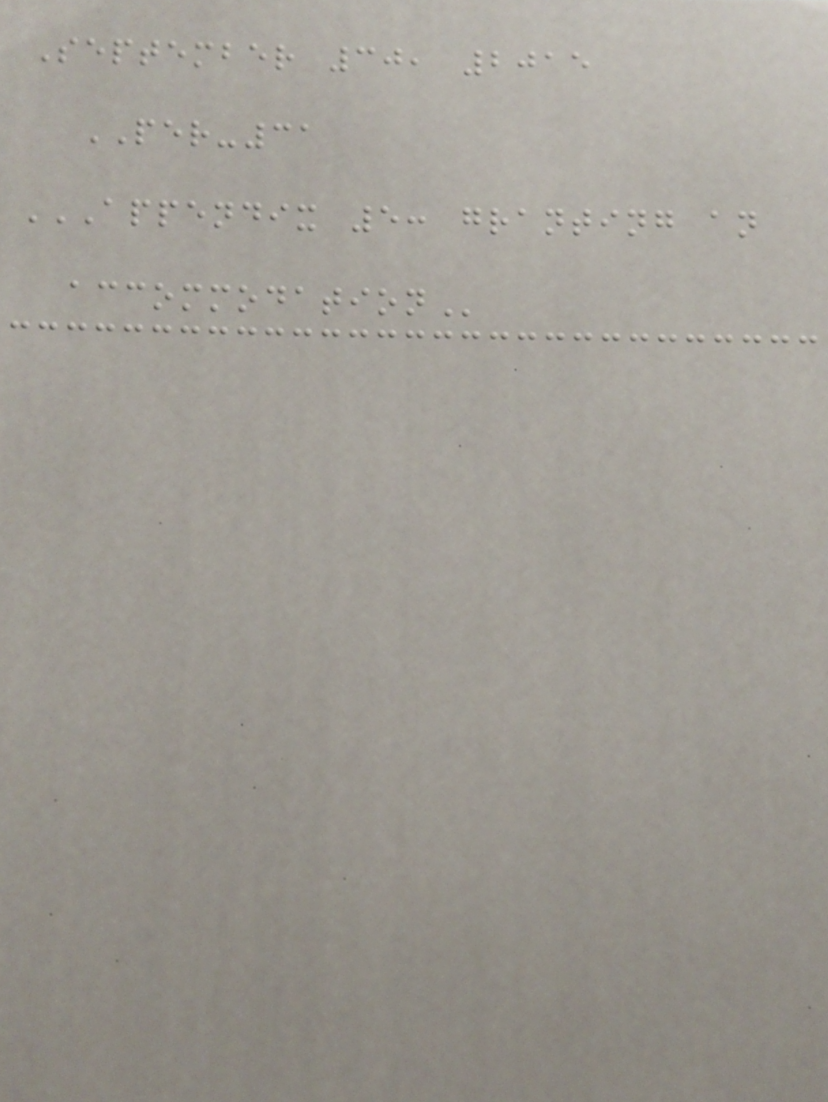September 30, 2015
PER-31
APPENDIX 5: GRANTING AN
ACCOMMODATION
